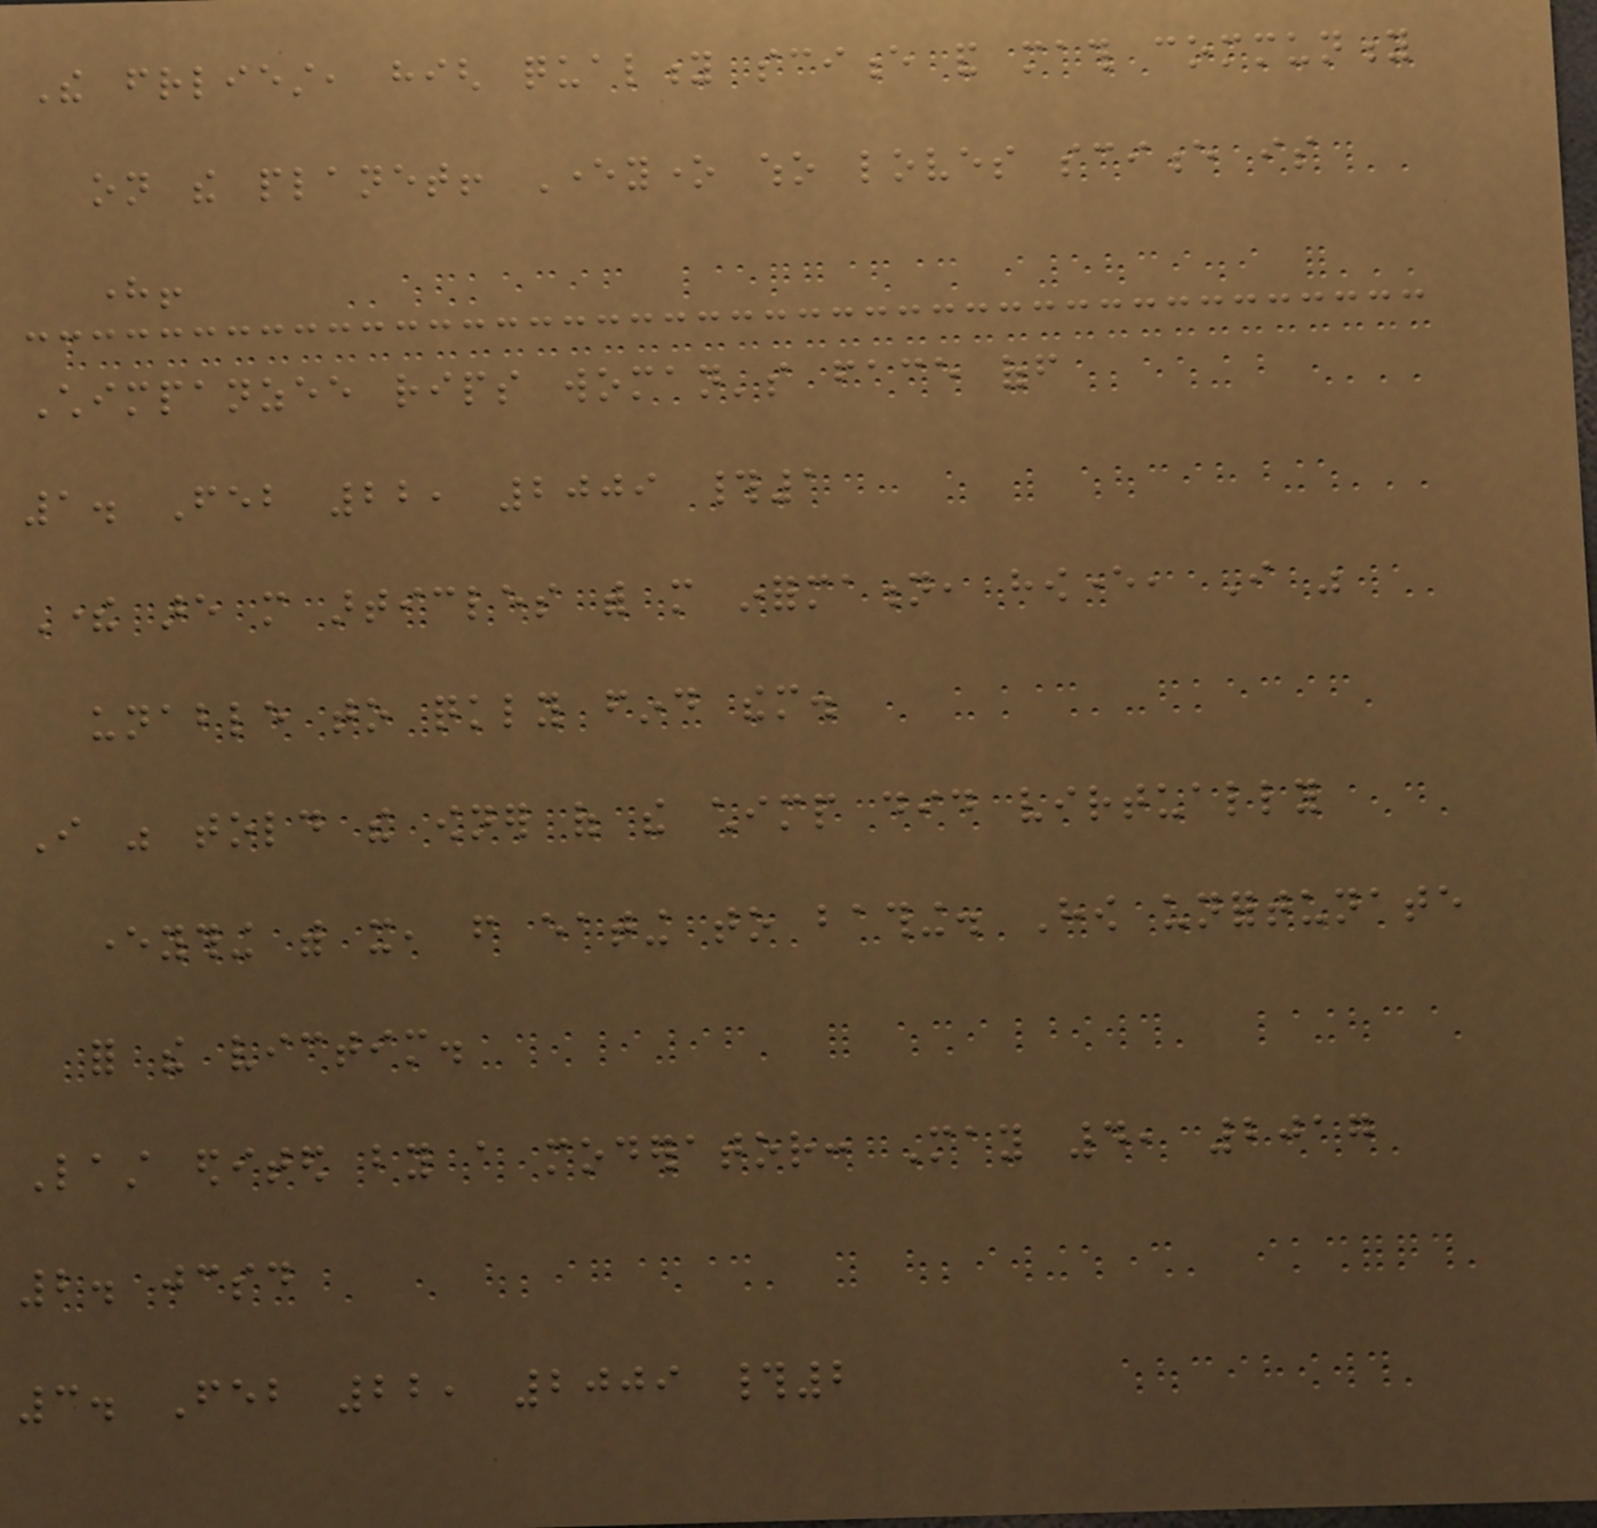The friendliest, high quality science and math community
on the planet! Everyone who loves science is
here!
Chimpanzee rips woman's face off
1. Feb 22, 2009 #1
There are more articles with more information, however, I was
unable to quickly find them.
I was told the owner of the chimp did virtually
everything with it, from eating to bathing. How unfortunate
for the victim.
Last edited by a moderator: May 4, 2017
2. jcsd
3. Feb 22, 2009 #2
